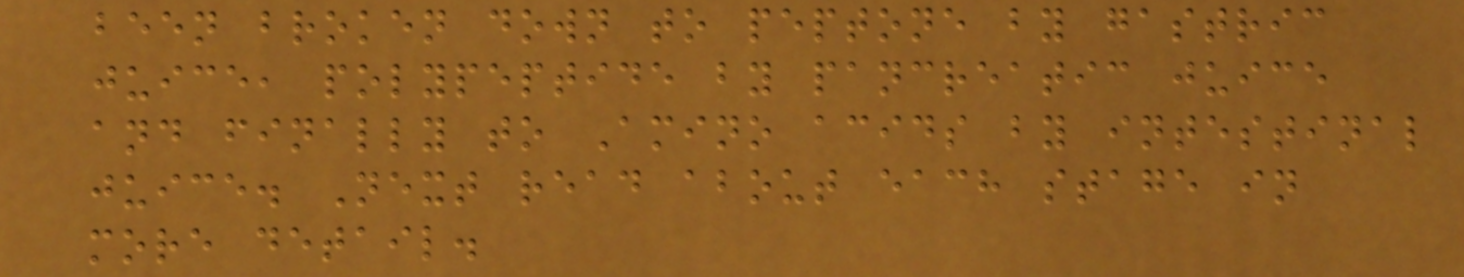been broken down to peptone by gastric
juice, polypeptide by pancreatic juice
and finally to Amino acids by intestinal
juice. Next read about each stage in
more detail.
